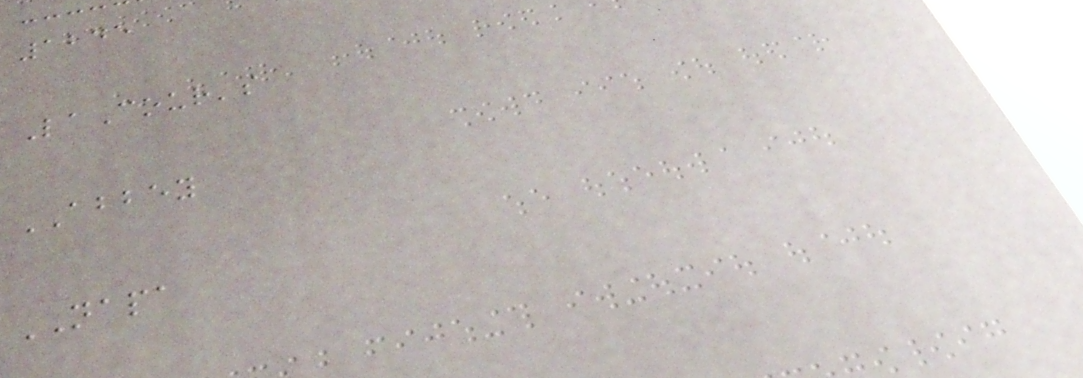1245
LaCour's
ABBEY
NAPA
